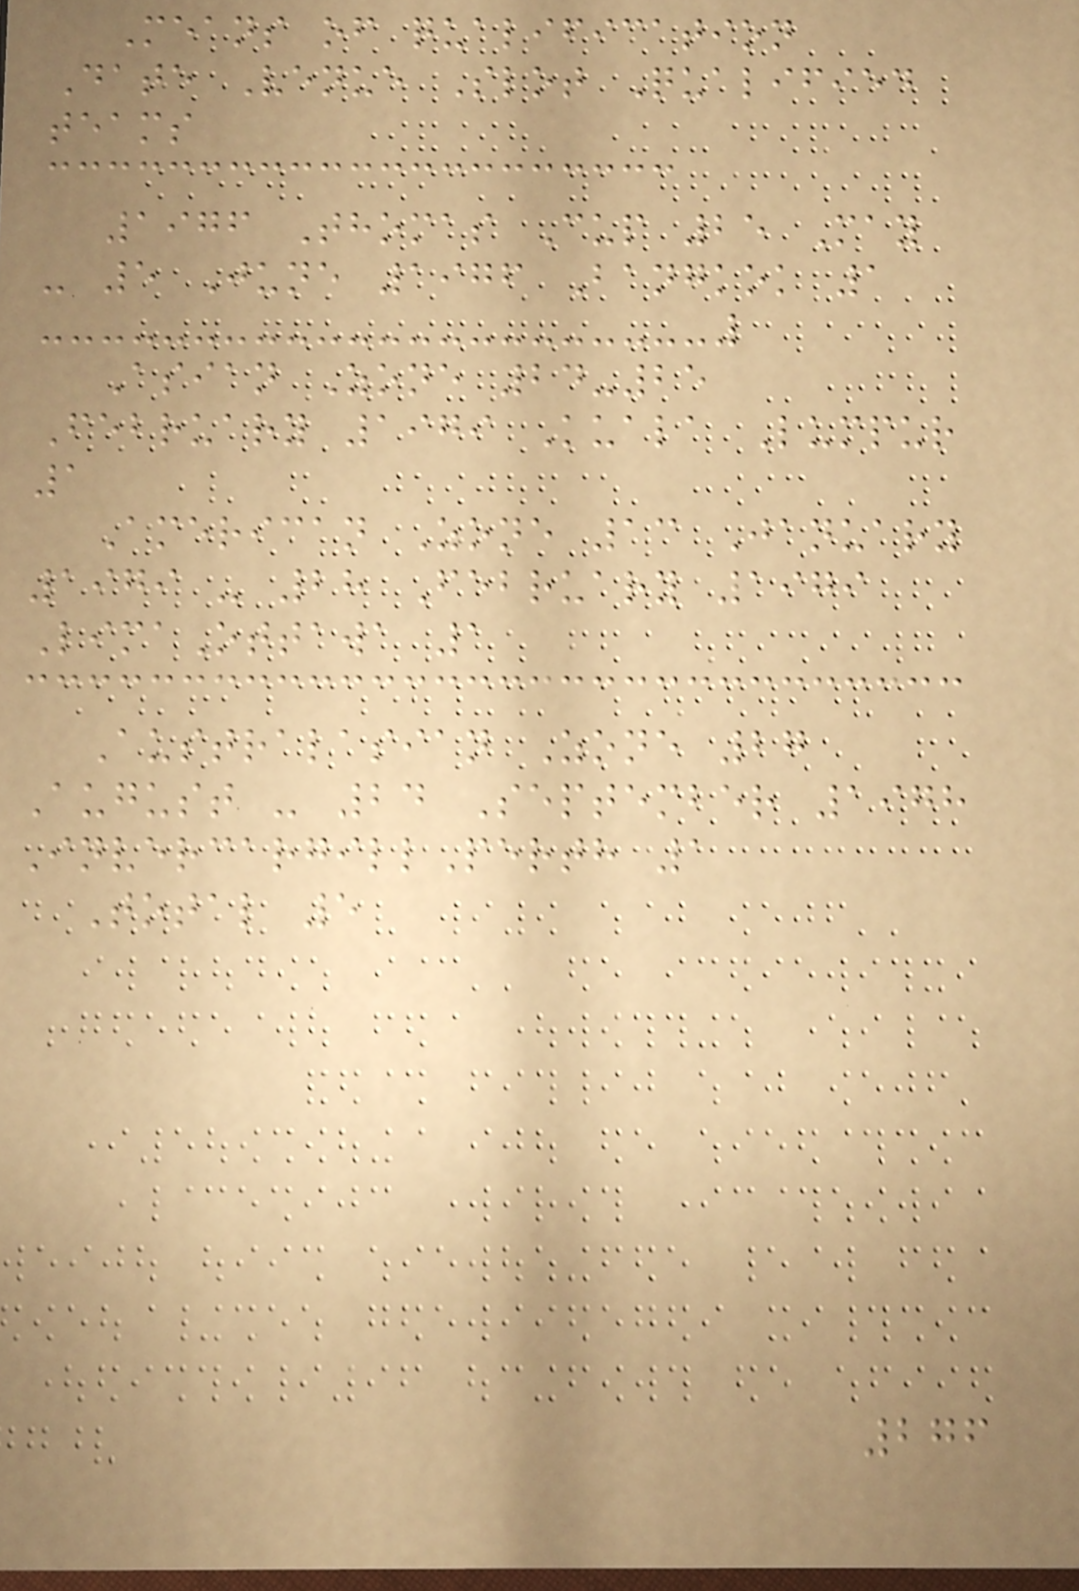Means of qualification
Date Venue Slot Qualified
teams
1976 Thomas Cup 25 May
- 5 June 1976 Bangkok 1
Asian Zone 24-25
February 1979 Kuala Lumpur
1
American Zone 13 January
1979 - 28 February 1979
LimaOttawa 1
Australasian Zone 27
August - 24 September 1978
InvercargillPerth 1
Total 5
276
